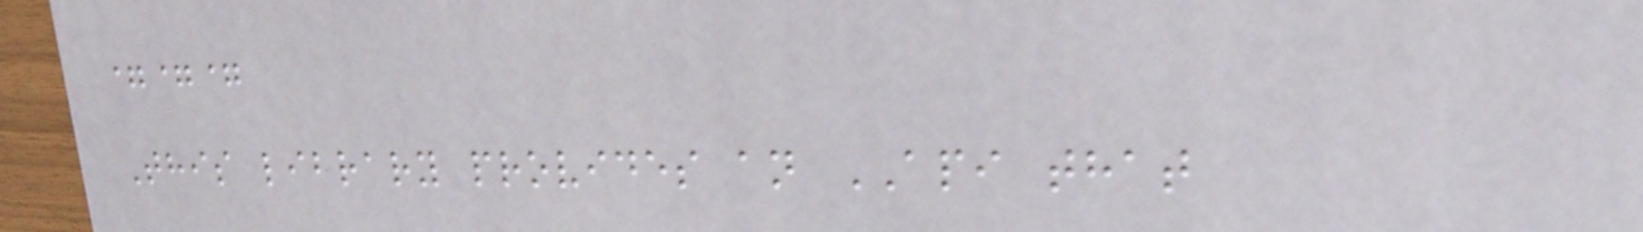===
This library provides an API that
